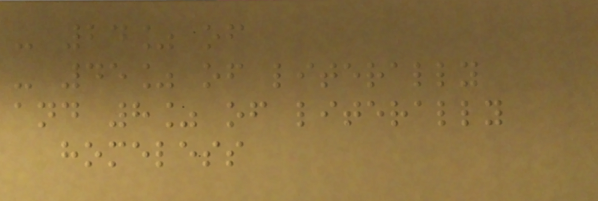- 24% of
- 45% of literally
and 8% of literally
homeless
